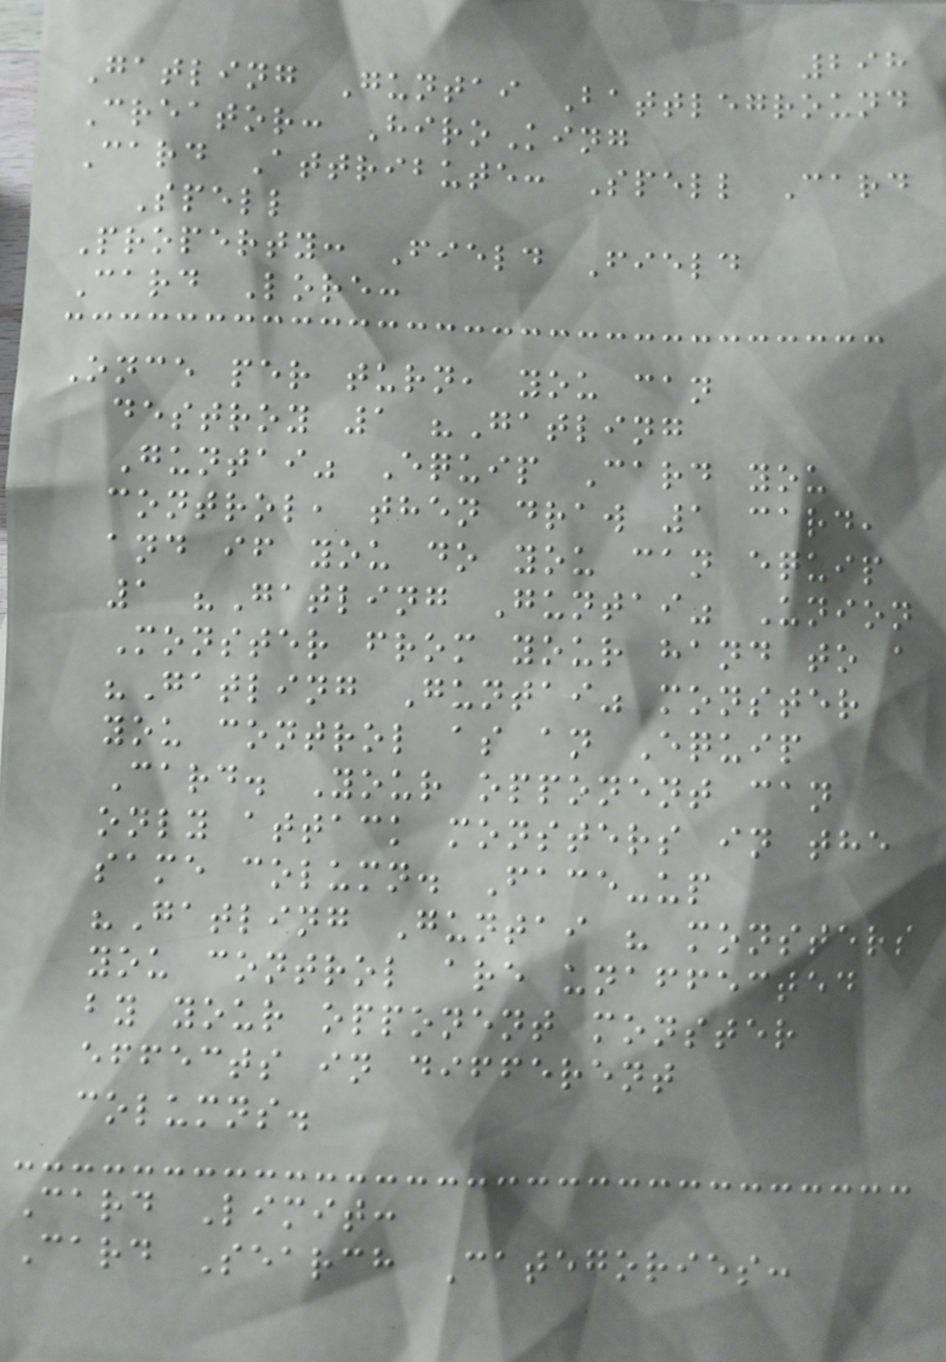298
Gatling Guntai Battleground
Creator: HiroKing
Card Attribute: Spell Card
Spell
Property: Field Field
Card Lore:
Once per turn, you can
destroy 1 "Gatling
Guntai" Equip Card you
control, then draw 1 card,
and if you do you can equip
1 "Gatling Guntai" Union
Monster from your hand to a
"Gatling Guntai" monster
you control as an Equip
Card. Your opponent can
only attack monsters in the
same column. Face-up
"Gatling Guntai " monsters
you control are unaffected
by your opponent monster
effects in different
columns.
Card Limit:
Card Search Categories:
